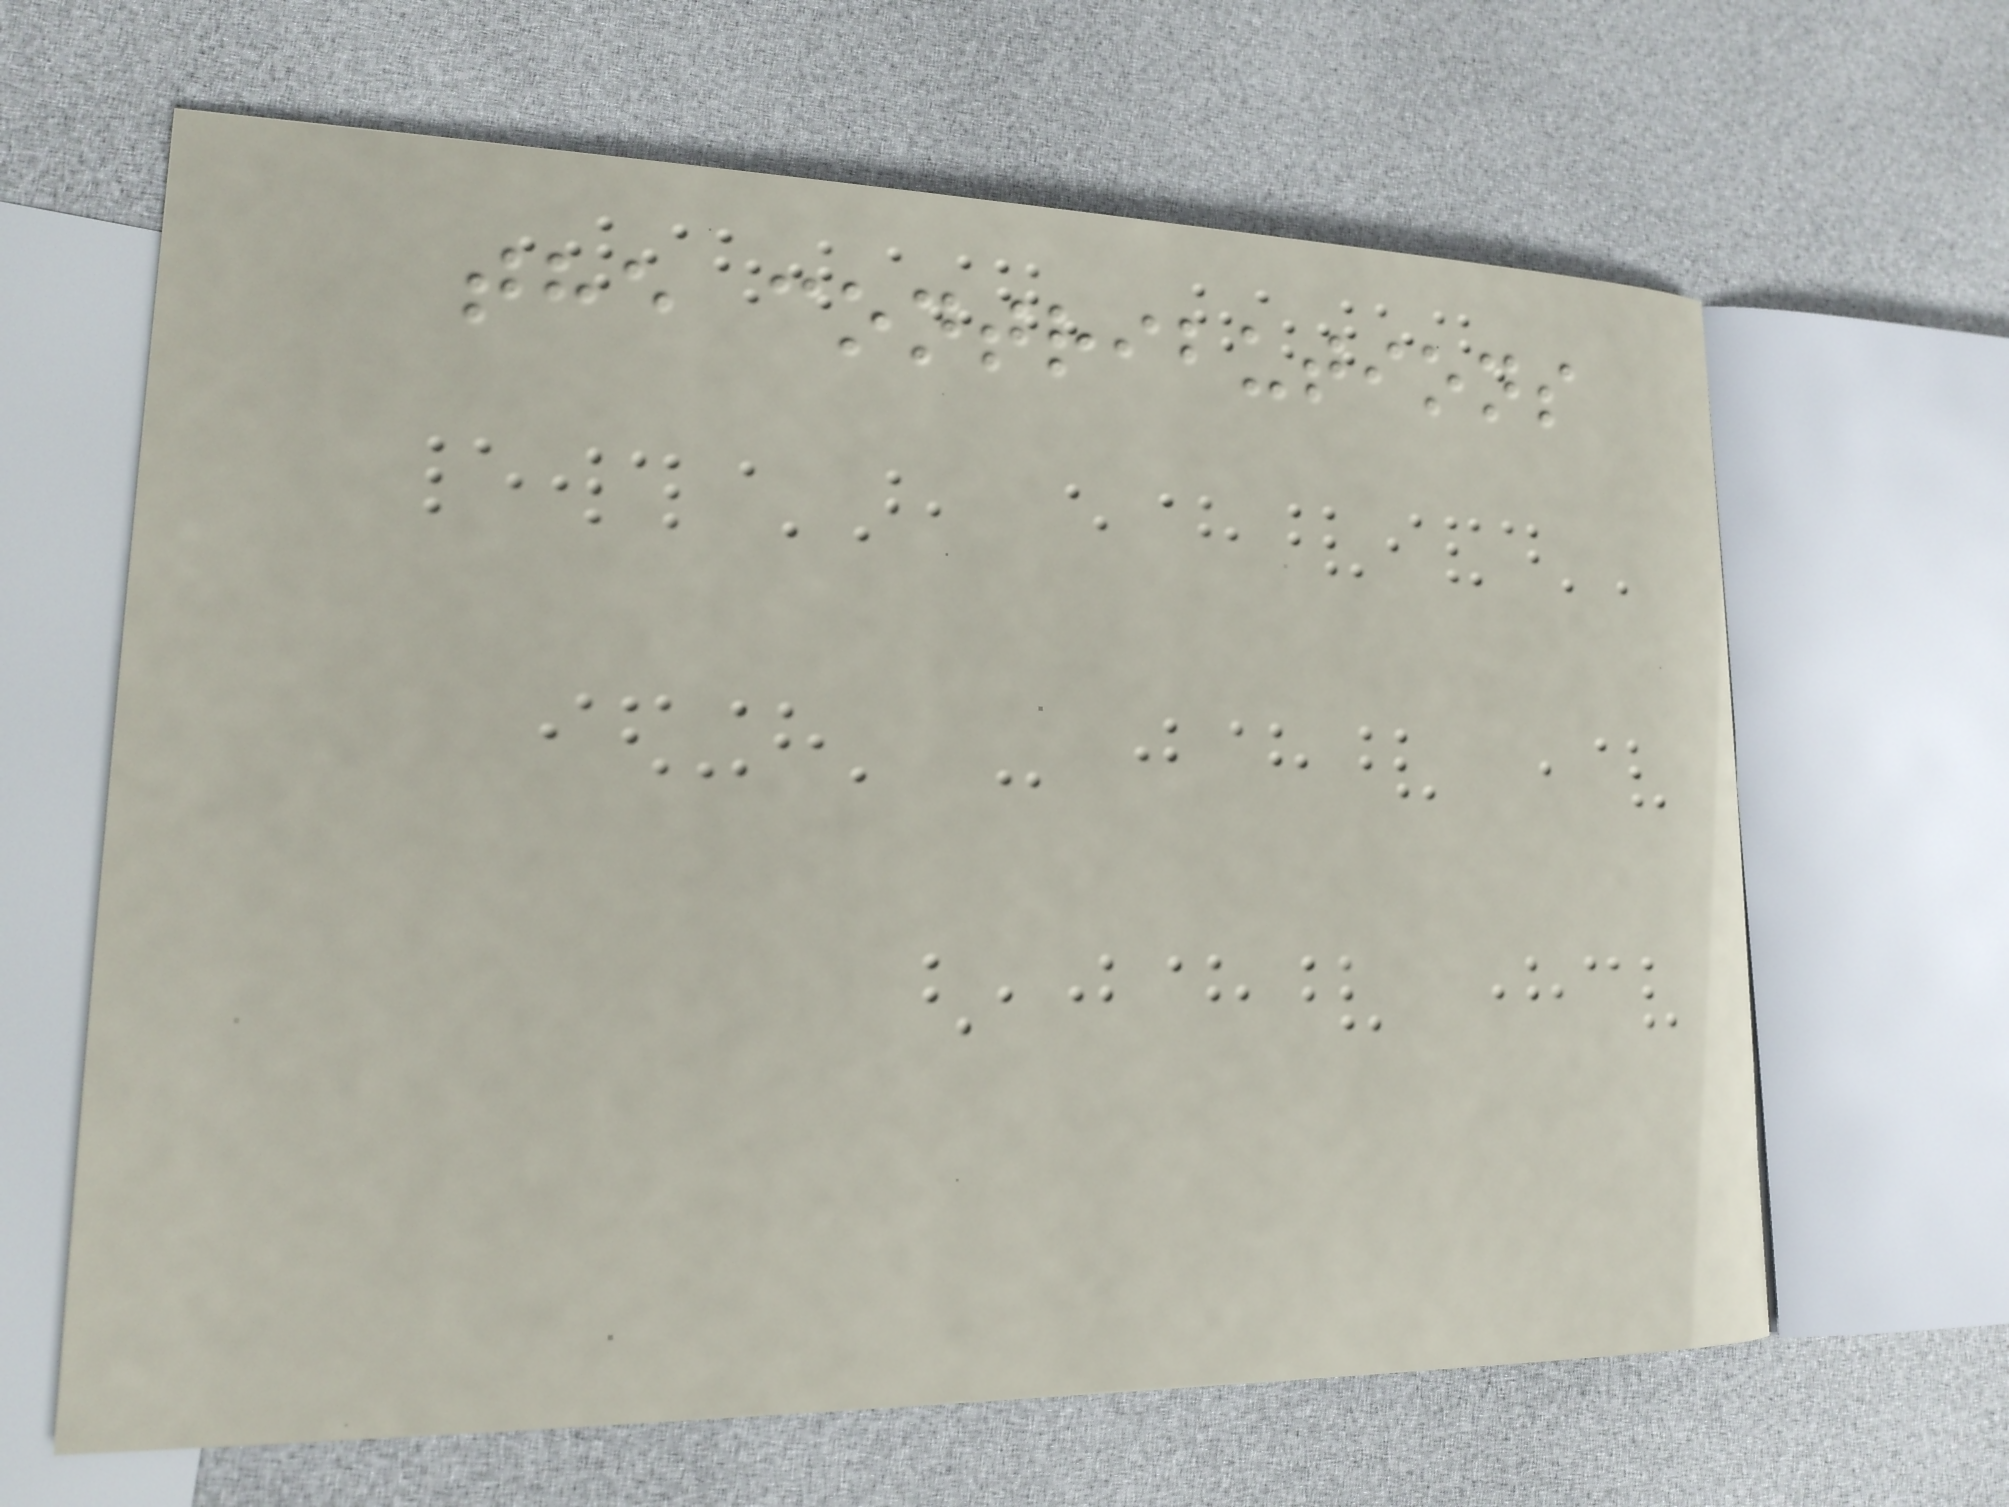the contributions
